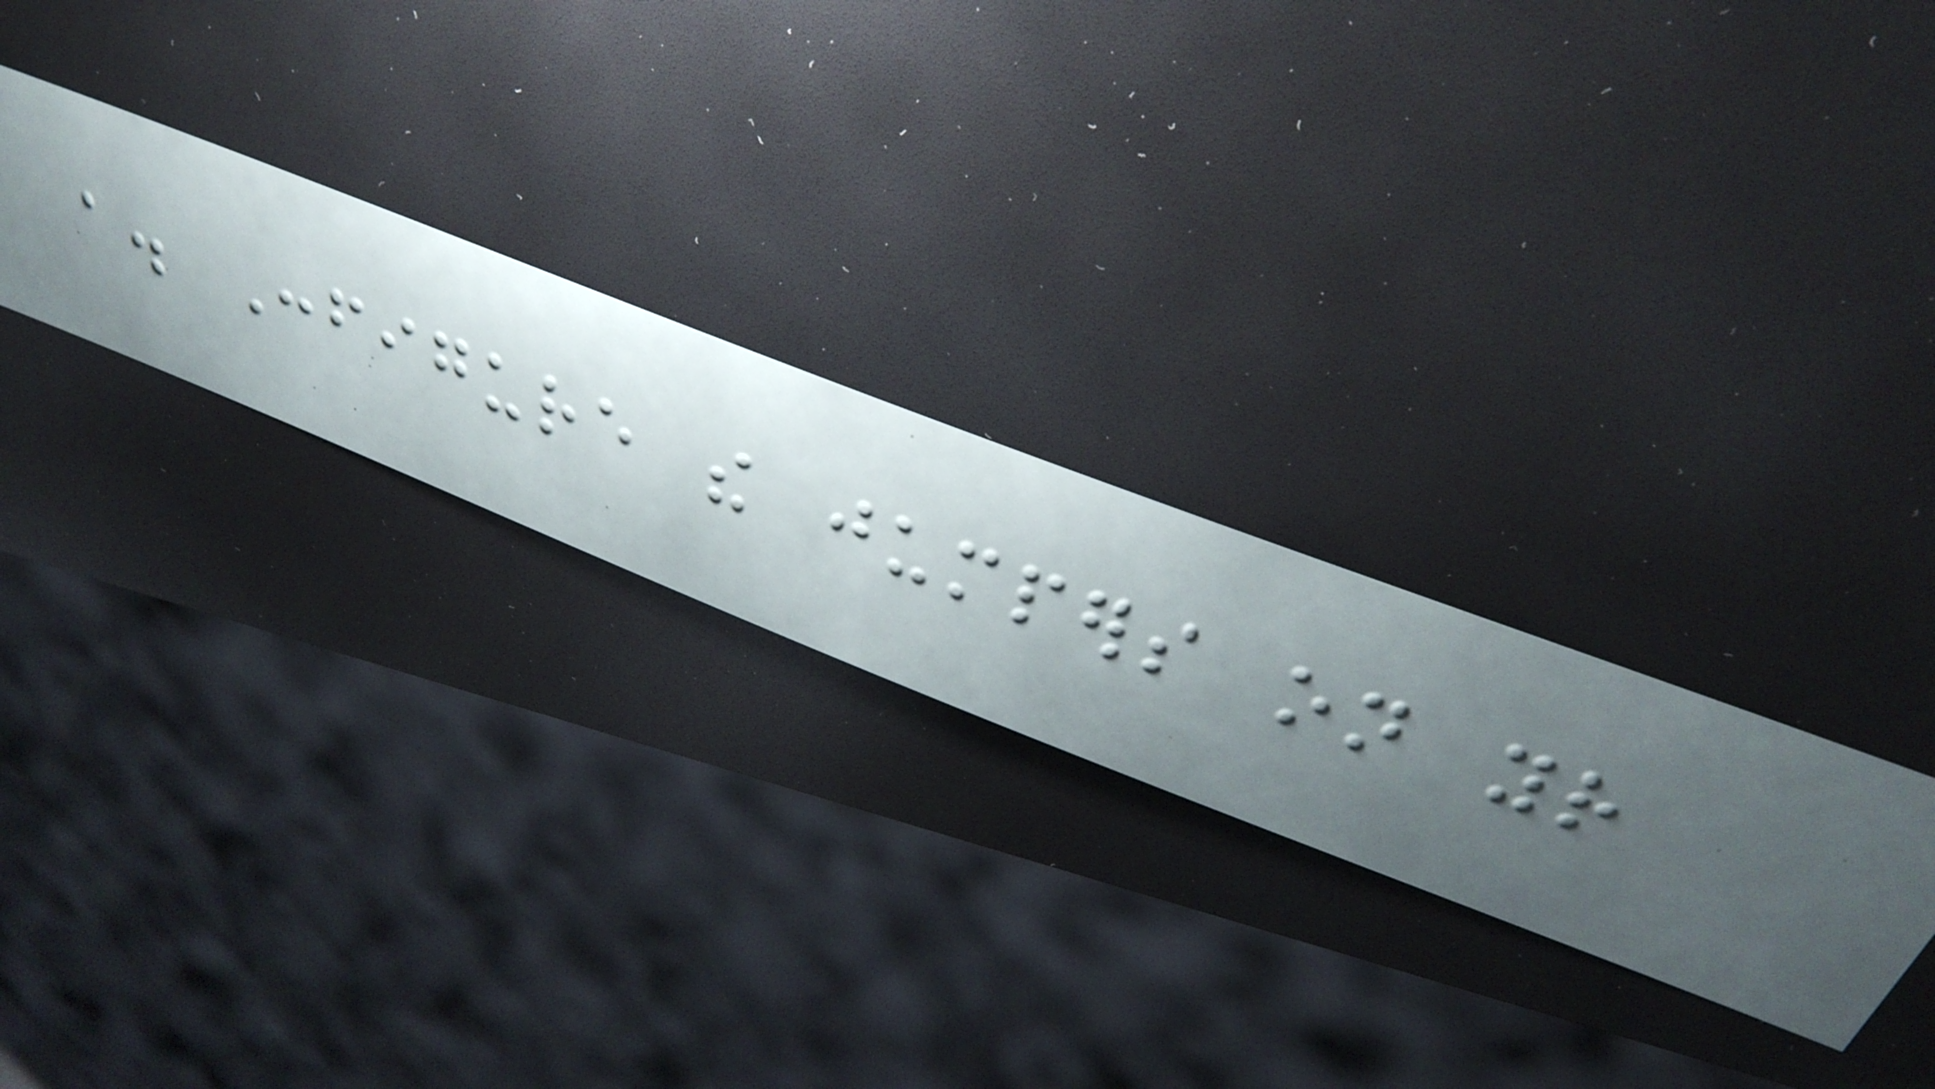a. Configure the jumpers on your
